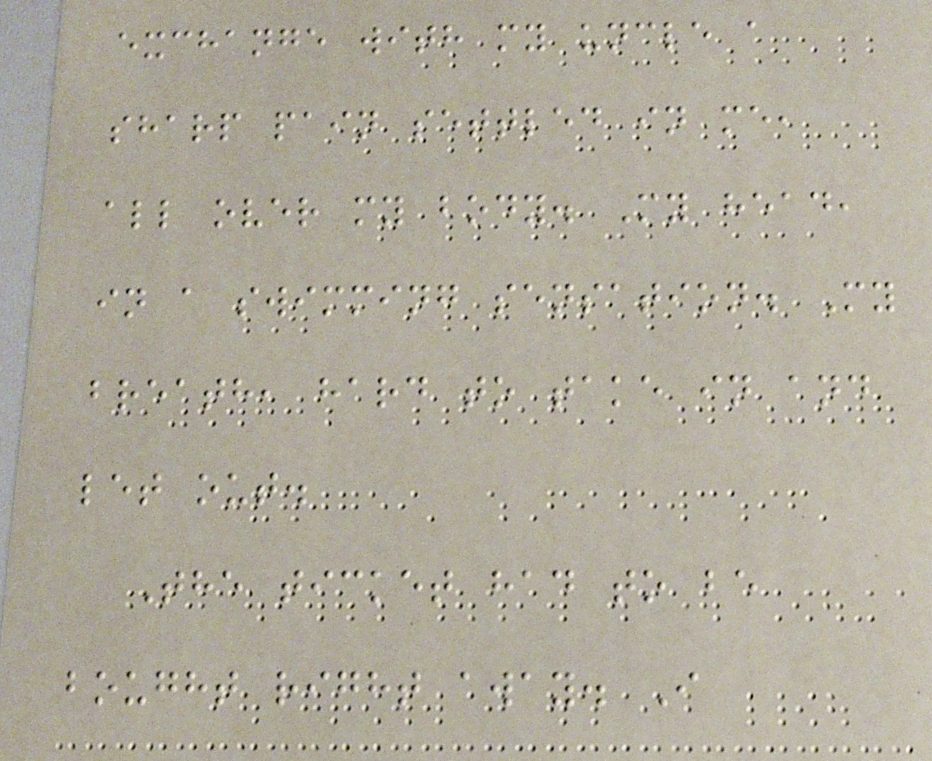exchange with my uncle a
sharp pain settled in me,
all over my body. My head,
in a swimming sensation. My
breath, hard to take in and
let out.
The ticket had to be
bought right away. I
